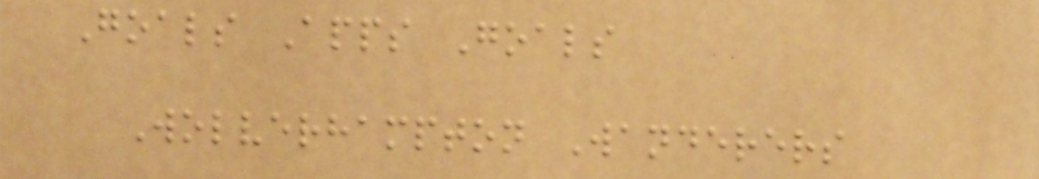Goals Apps Goals
Wolverhampton Wanderers
